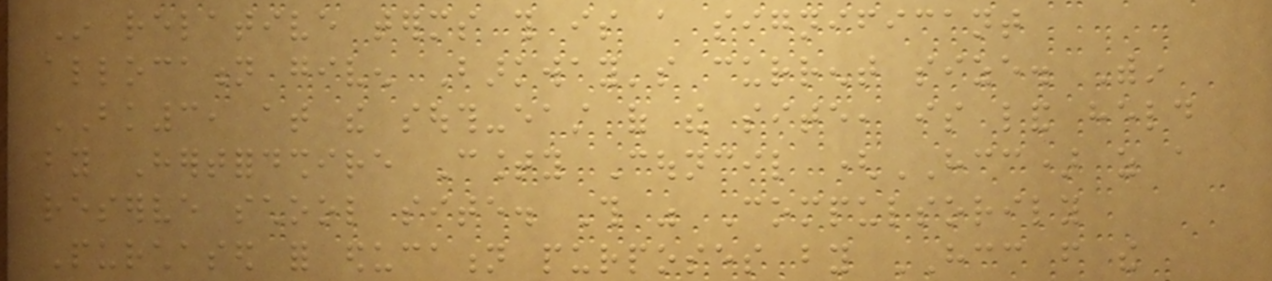In relative terms this is a significant
allocation given Barkway's current size. Within
BK3, at the south-east of the site, is land held
by Hertfordshire County Council (HCC) as a
reserve school site. This was Compulsorily
Purchased for education purposes by HCC from the
